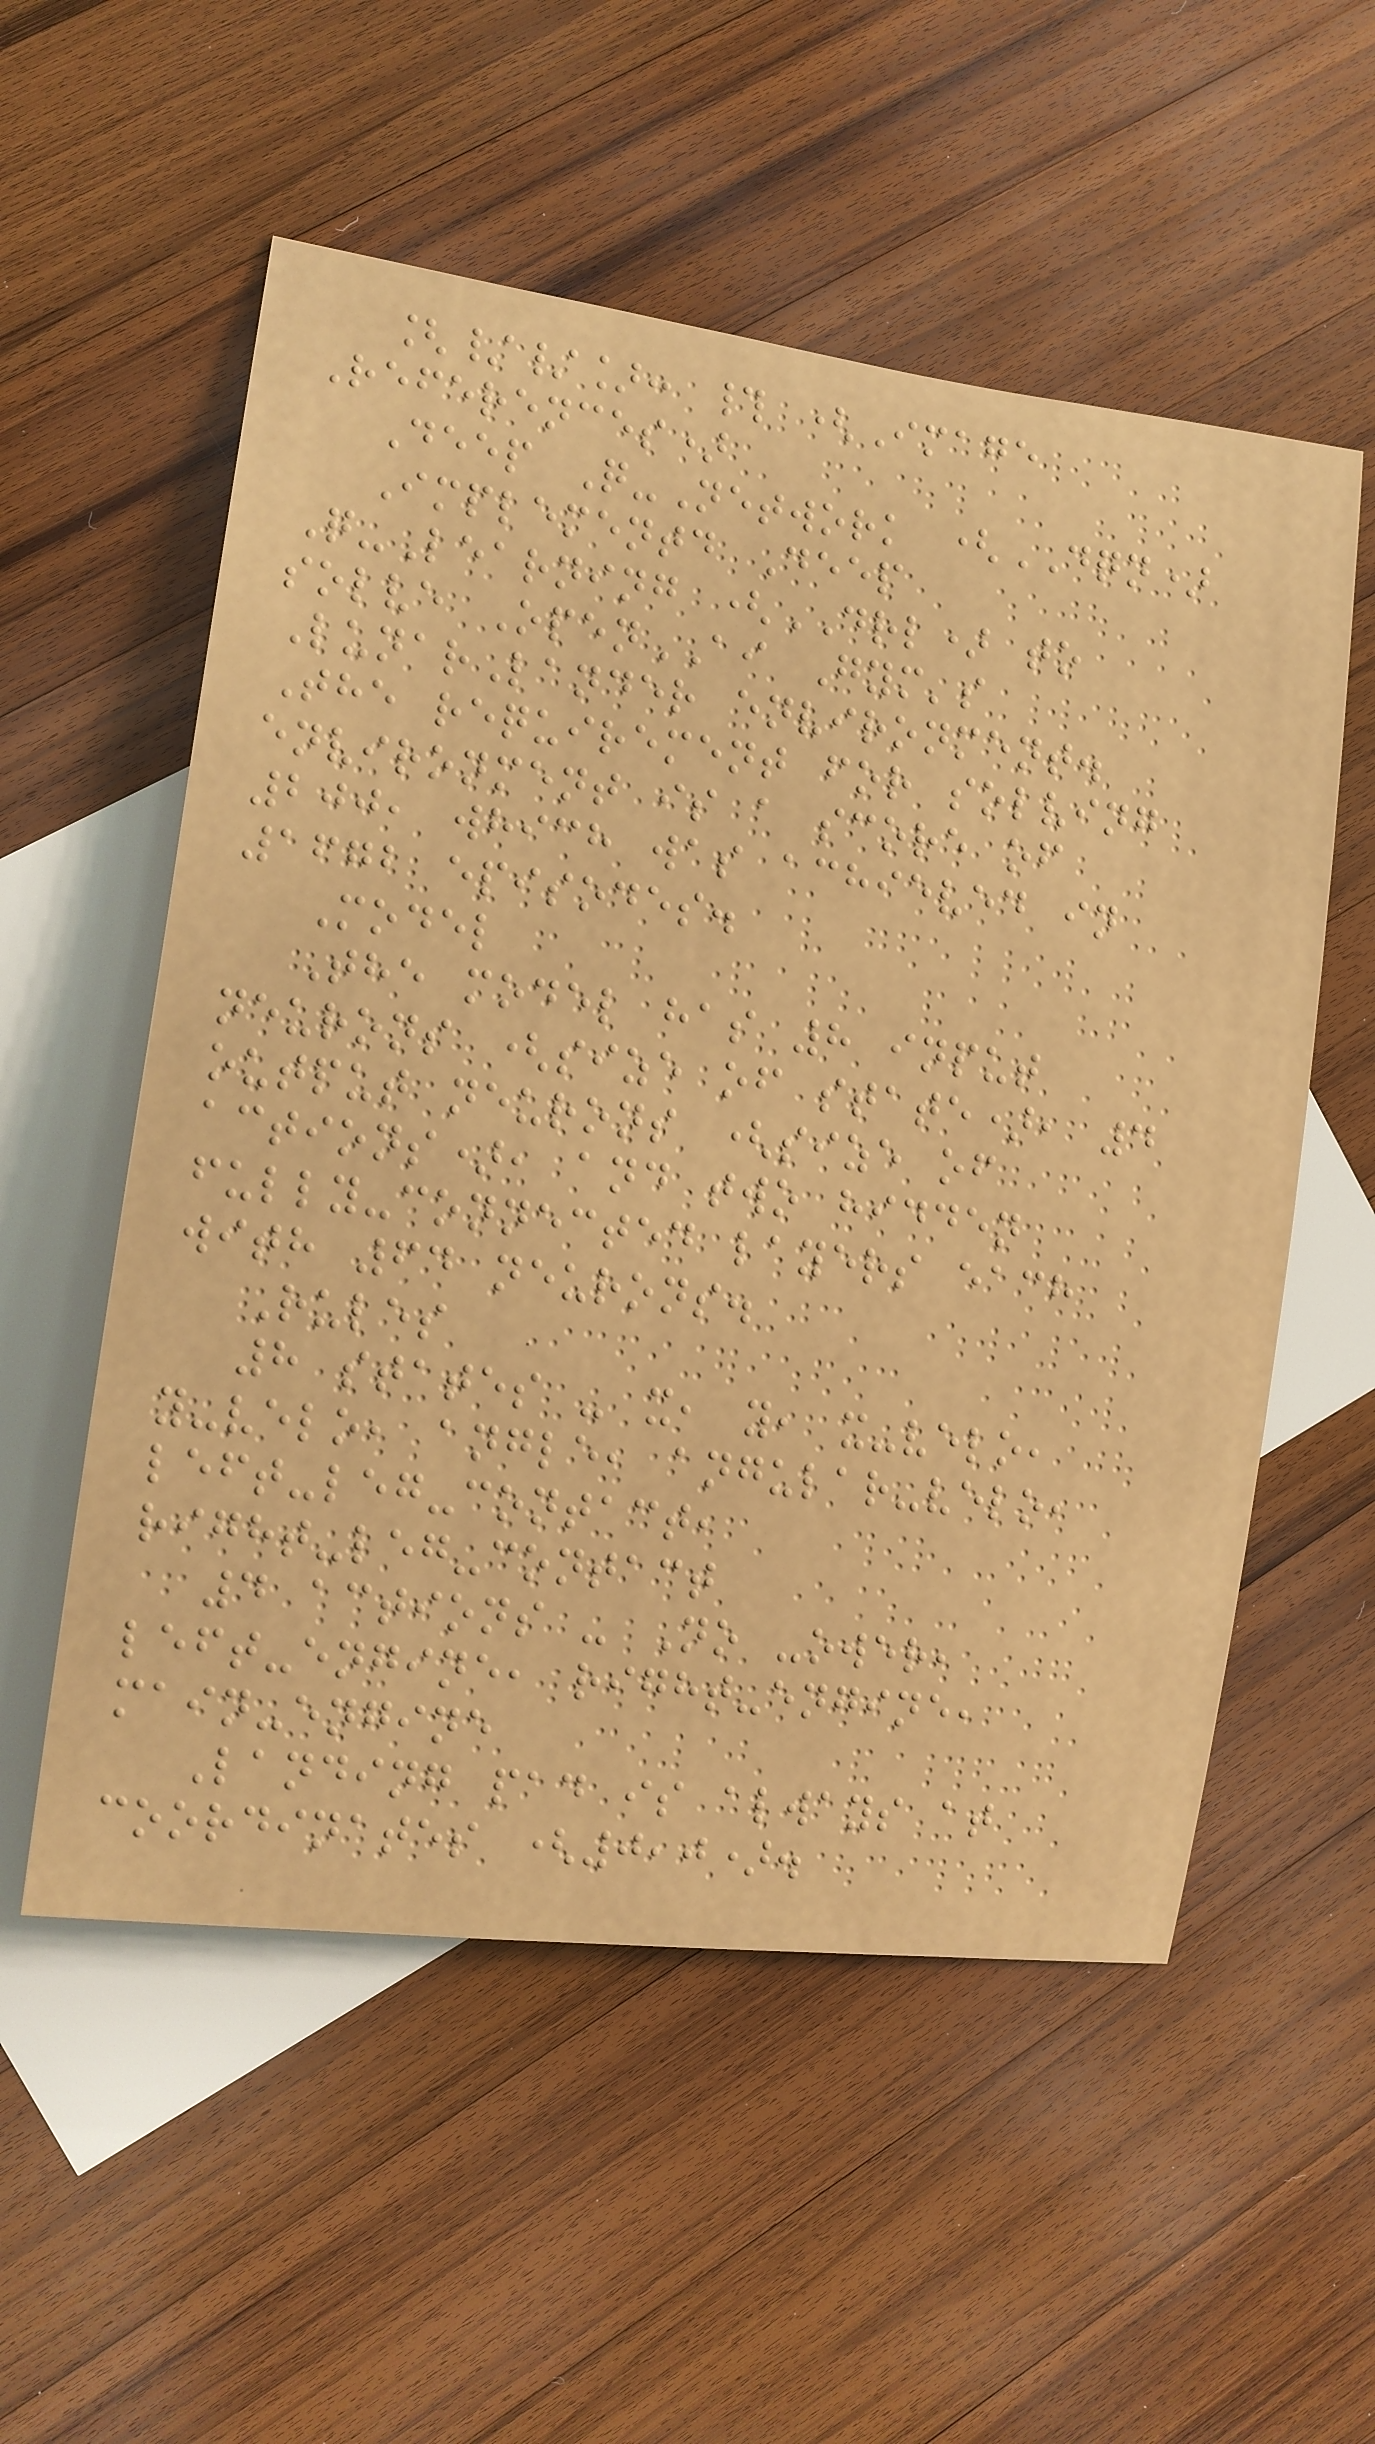[//]: # (Image
References)
Deep Q-Network (DQN)
Implementd Deep
Q-Learning (DRL) to
solve OpenAI Gym's
LunarLander environment.
The requirement for solving
environment is a score of
200, which was achieved in
1672 episodes.
Model
The model has 8 input
neurons (size of state), 4
output neurons (size of
actions), and two hidden
fully-connected layers each
with 64 neurons.
Rules
8 states - x, y, x-velo,
y-velo, angle, angular-velo,
left-leg-contact,
right-leg-contact
4 actions - No -ower,
left-engine, right-engine,
main-engine
Landing pad is always at
coordinates (0,0).
